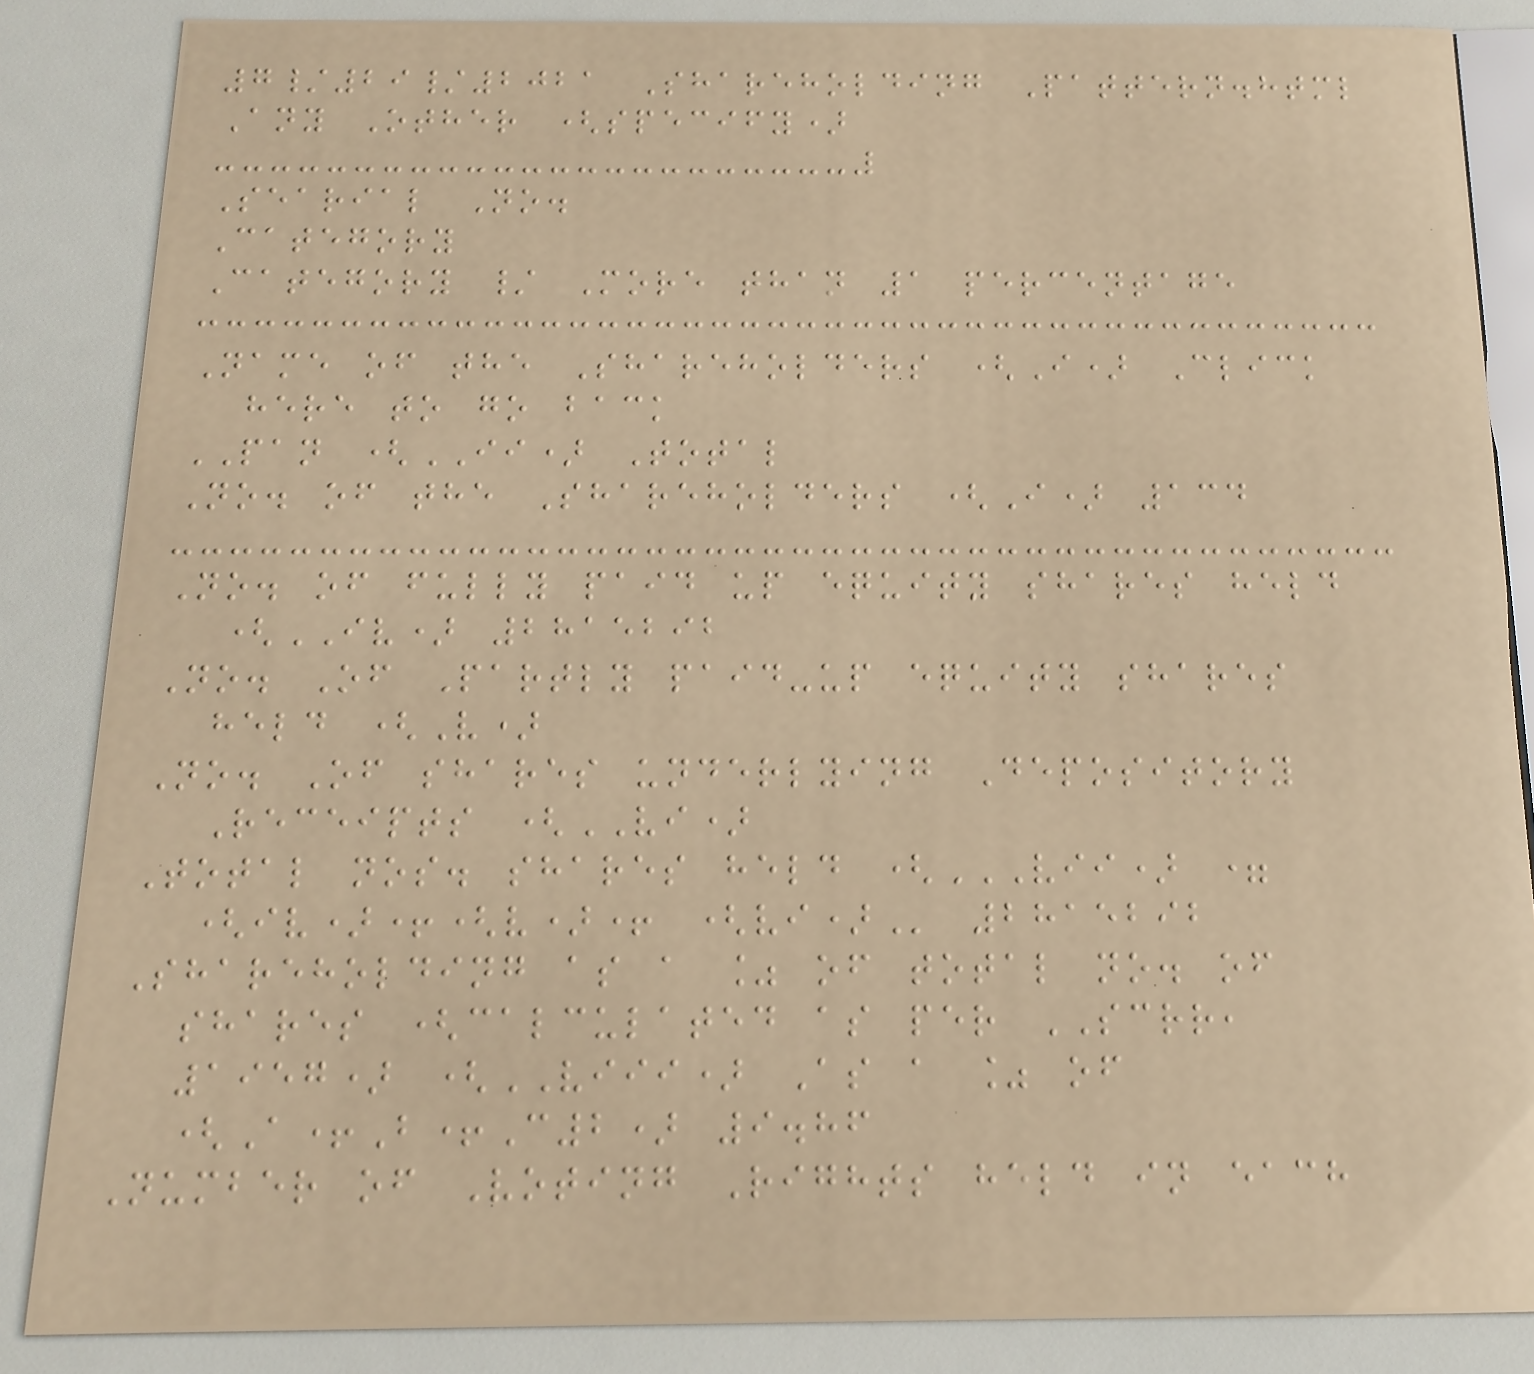7/29/2021 Shareholding Pattern.html
Any Other (specify)
Searial No.
Category
Category / More than 1 percentage
Name of the Shareholders (I) Click
here to go back
PAN (II) Total
No. of the Shareholders (I) 134
No. of fully paid up equity shares held
(IV) 2815292
No. Of Partly paid-up equity shares
held (V)
No. Of shares underlying Depository
Receipts (VI)
Total nos. shares held (VII) =
(IV)+(V)+ (VI) 2815292
Shareholding as a % of total no. of
shares (calculated as per SCRR,
1957) (VIII) As a % of
(A+B+C2) 9.86
Number of Voting Rights held in each
